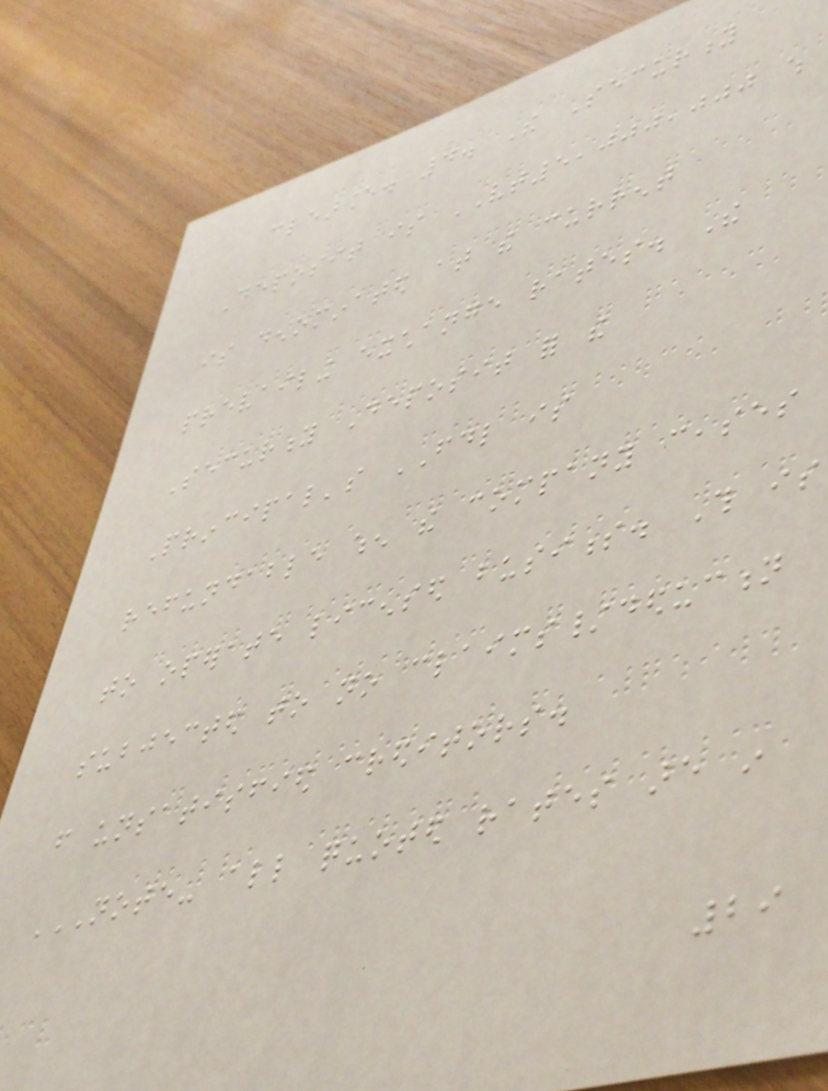clearance. 4. The Security
Deposit is VT5,000,000 which
is denominated at the current
prevailing exchange rates. The
Security Deposit for the
Principal's FDL is
refundable when the company ceases
to operate licensed business. This is
subjected to no claims/deduction
from unsatisfied creditors.
NOTE- ALL QUOTED RATES ARE IN
29
